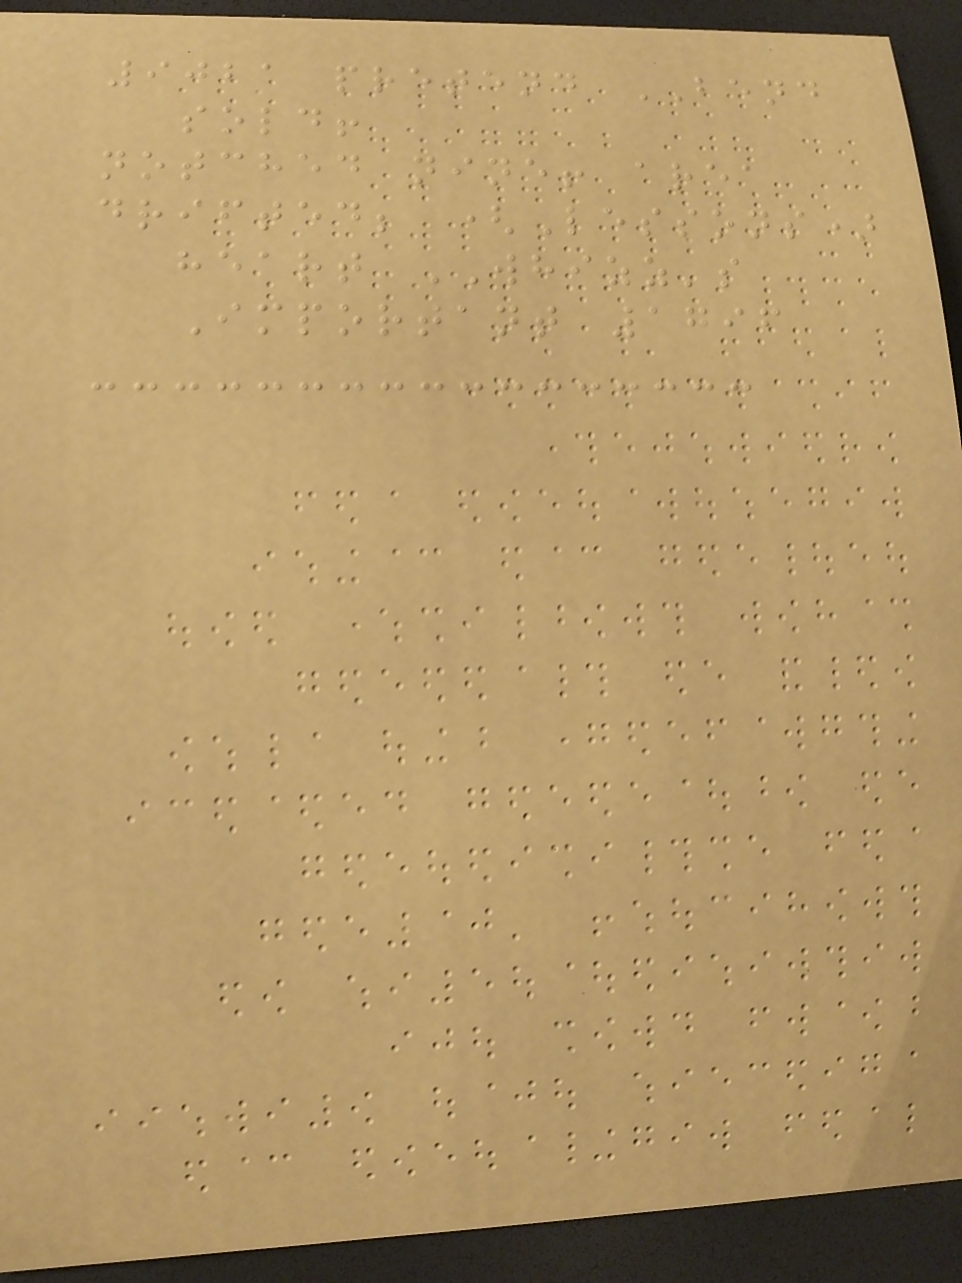9021 pretend BEND
sold!
notched nine! area
drifted; (Lessons)
heart WHIZZ's
Important 1796
